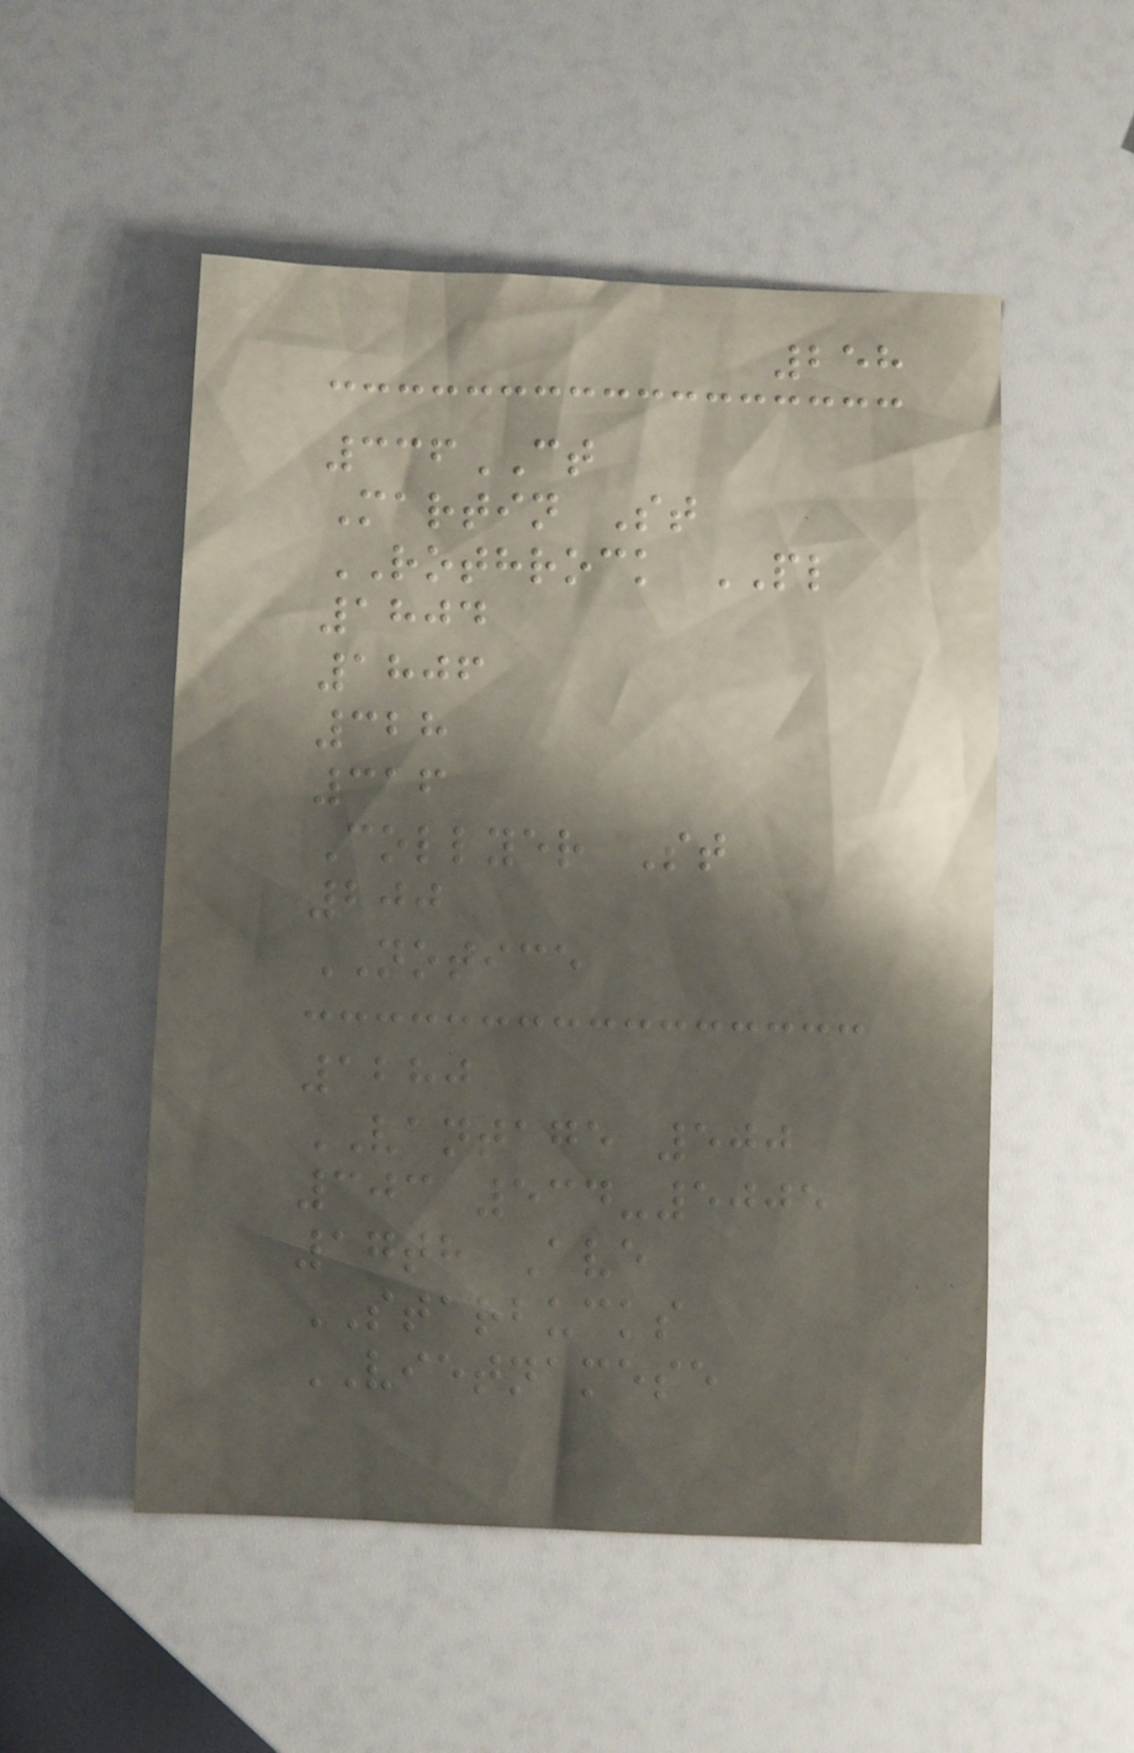258
336CT
Martin St
ROTHROCK PL
1804
1806
328
316
Collyer St
200
NOTICE
1280
VANTAGE 500
303 534-5005
17th Ave
STARBUCKS
VIETNAMESE
